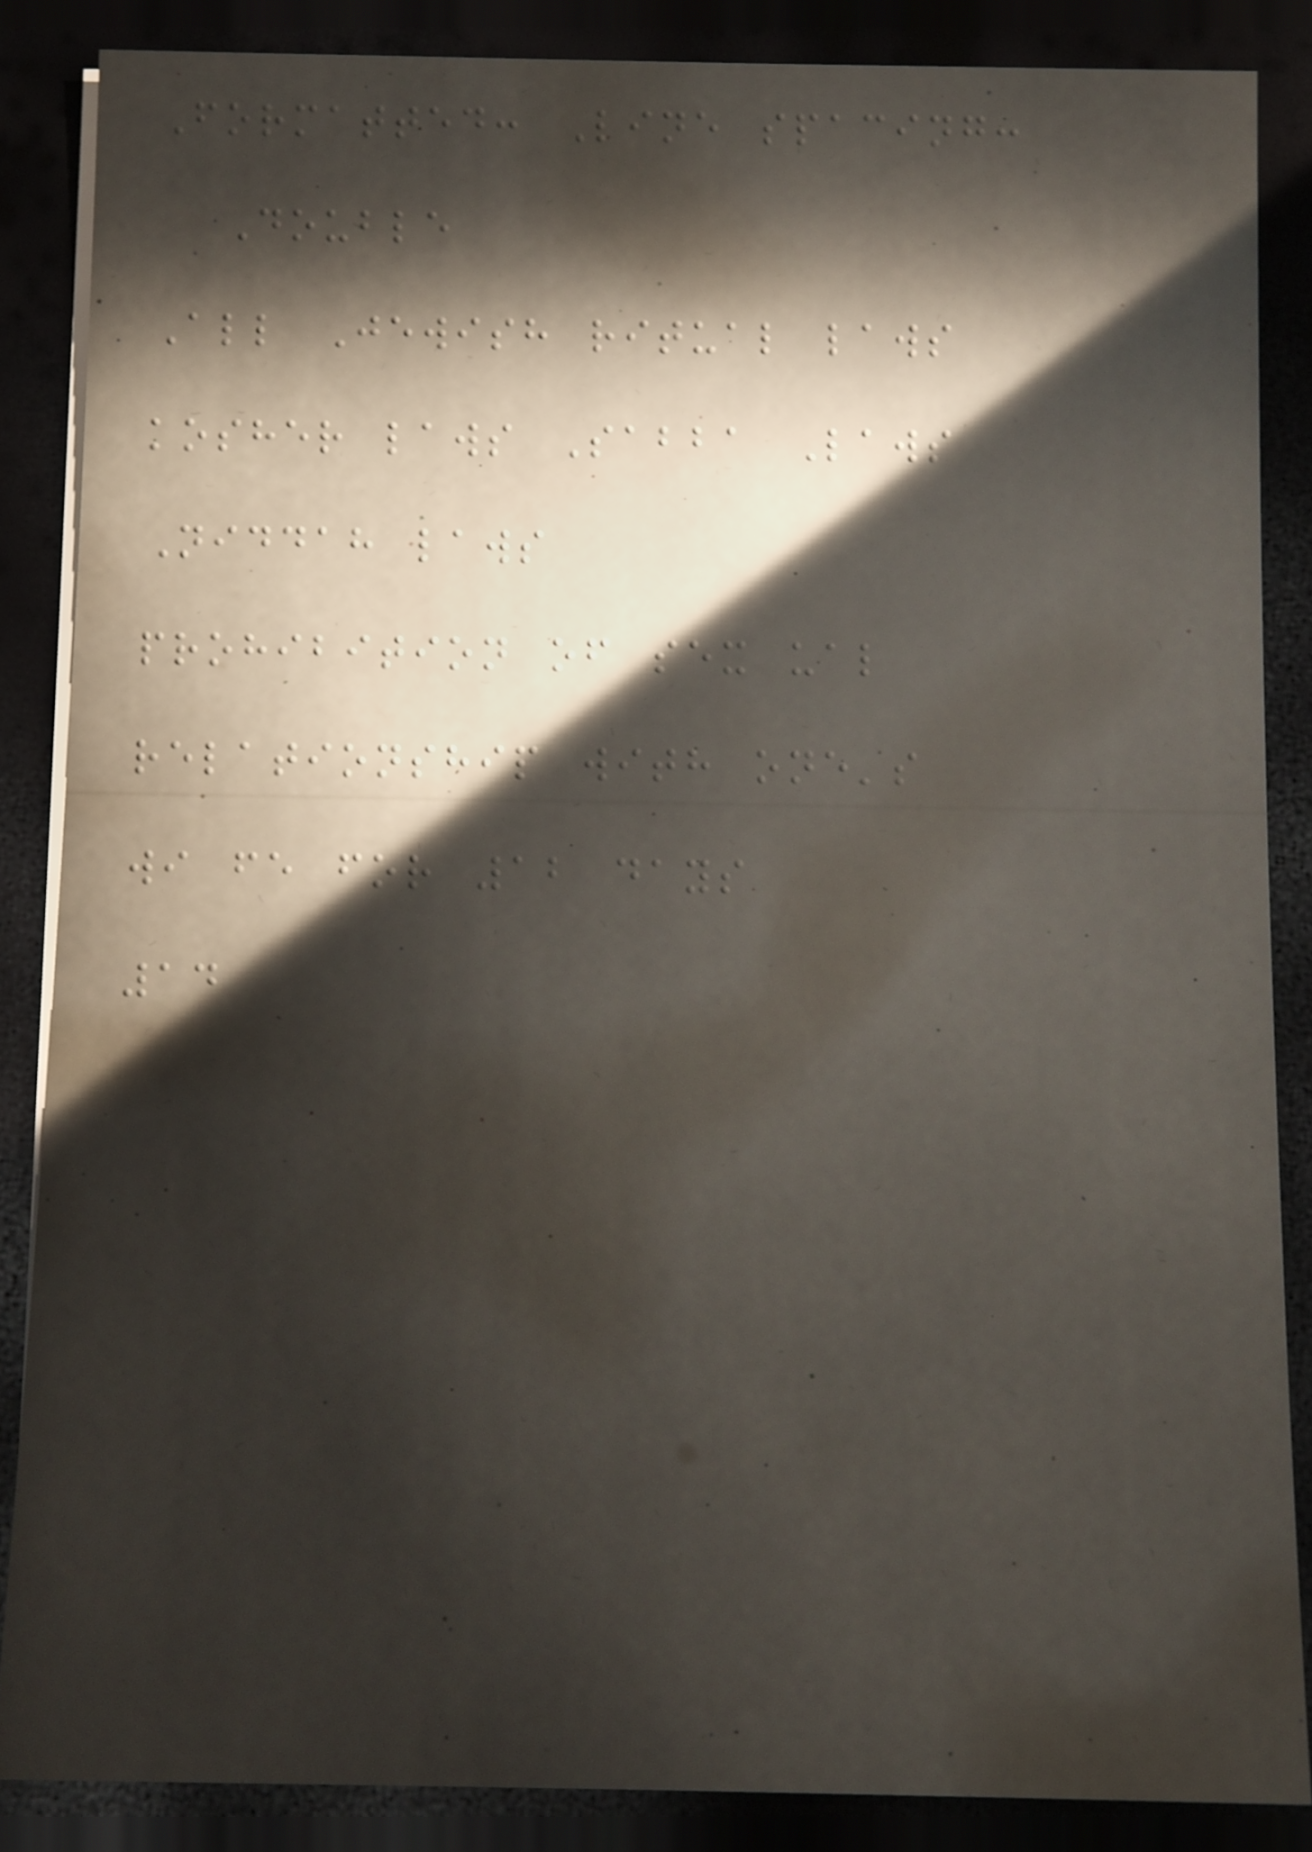Formatted: Line spacing:
Double
All Jewish ritual laws
kosher laws Sabba Laws
Niddah laws
prohibition of sex ual
relationship with one's
wi fe for 12 days
14
